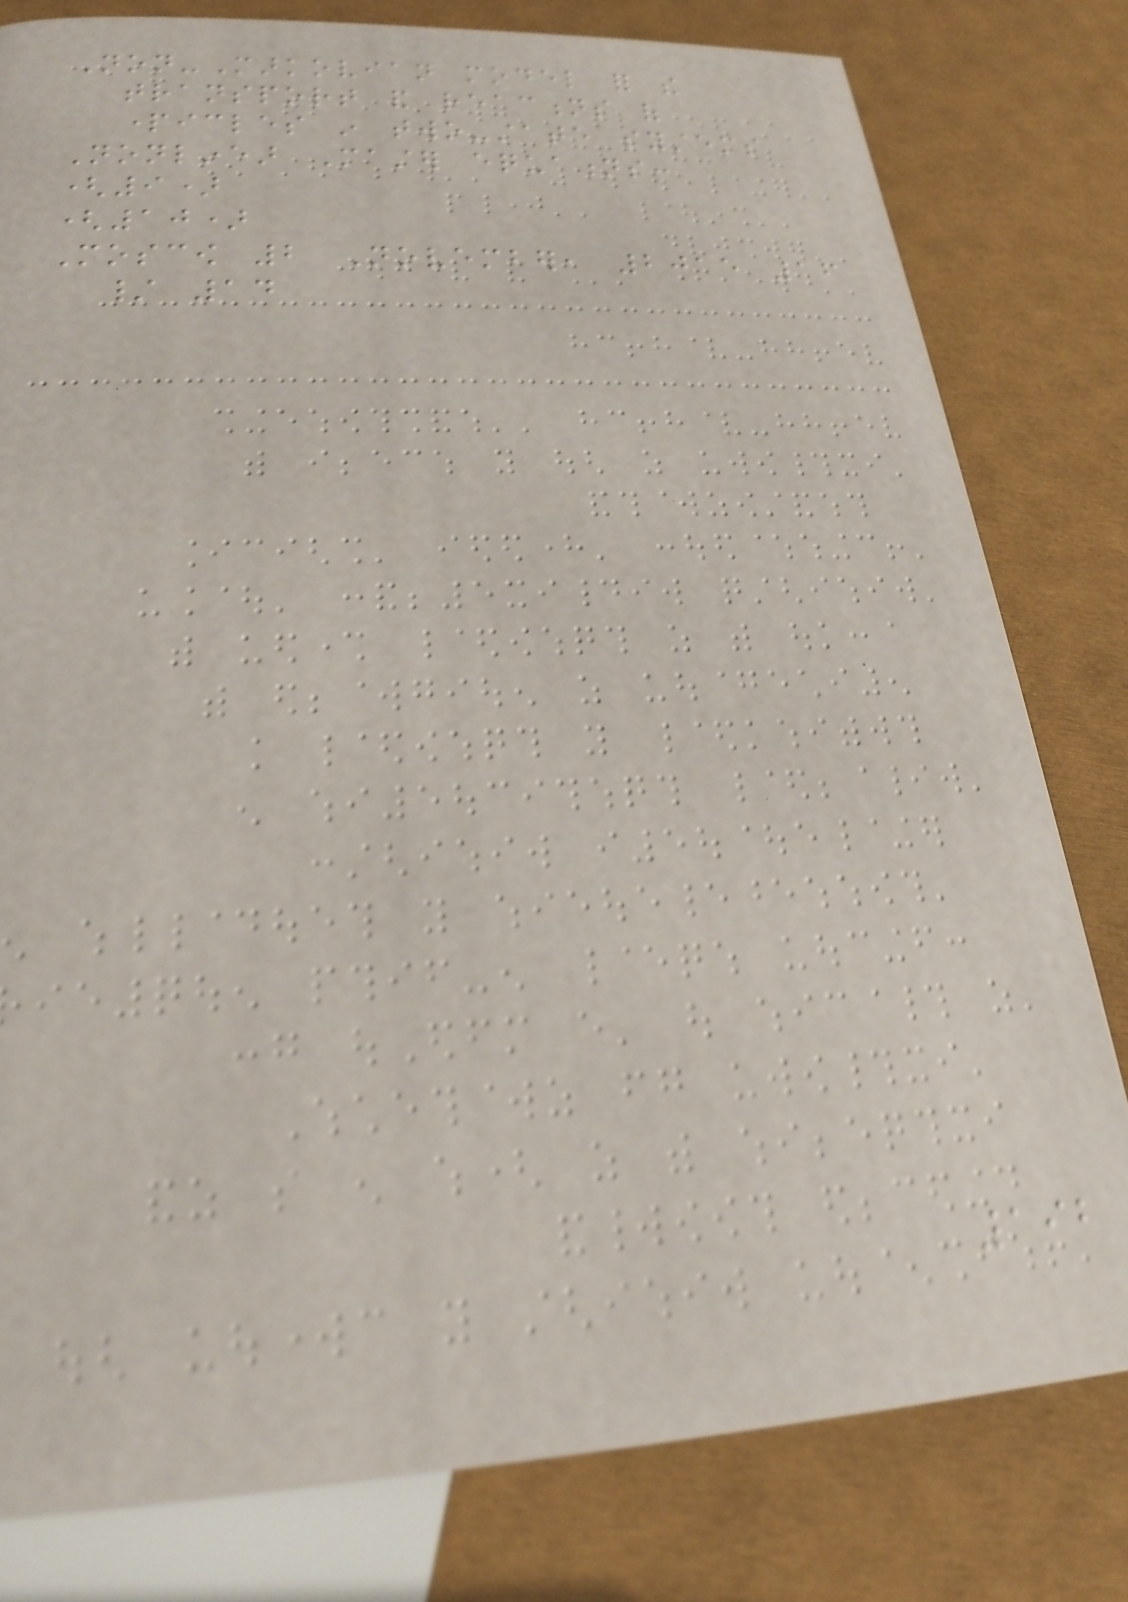Non-Markovian model for the
transport and reactions of
particles in two-state systems
Nonlinear Master equations:
(9)
(10)
Moscow 2 November, 2015 16
/ 14
192
